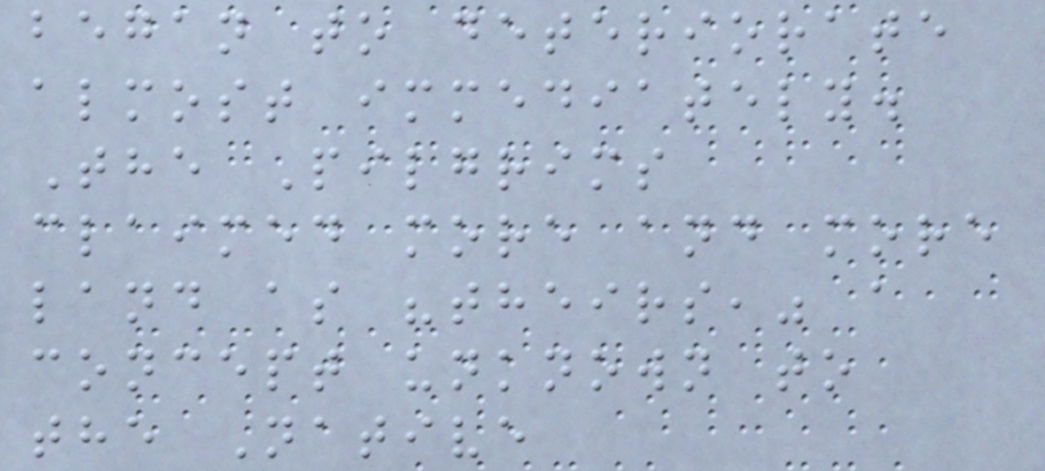began to deteriorate
almost immediately.
The Pilgrims
claimed more and more
land as "theirs," a
concept unknown to
the Native
